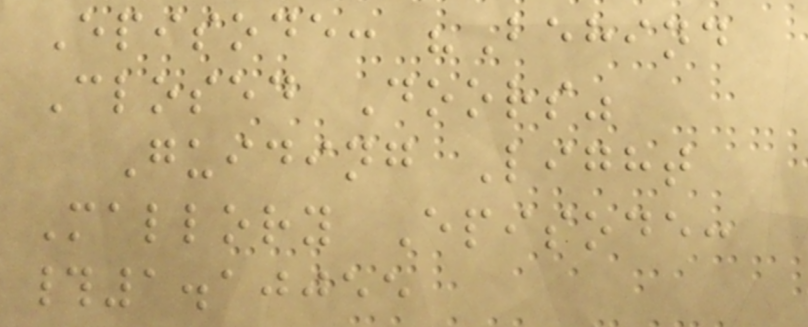Episode: "Behind
Closed Doors"
Guiding Light
Mallory Episode:
#1.10055
